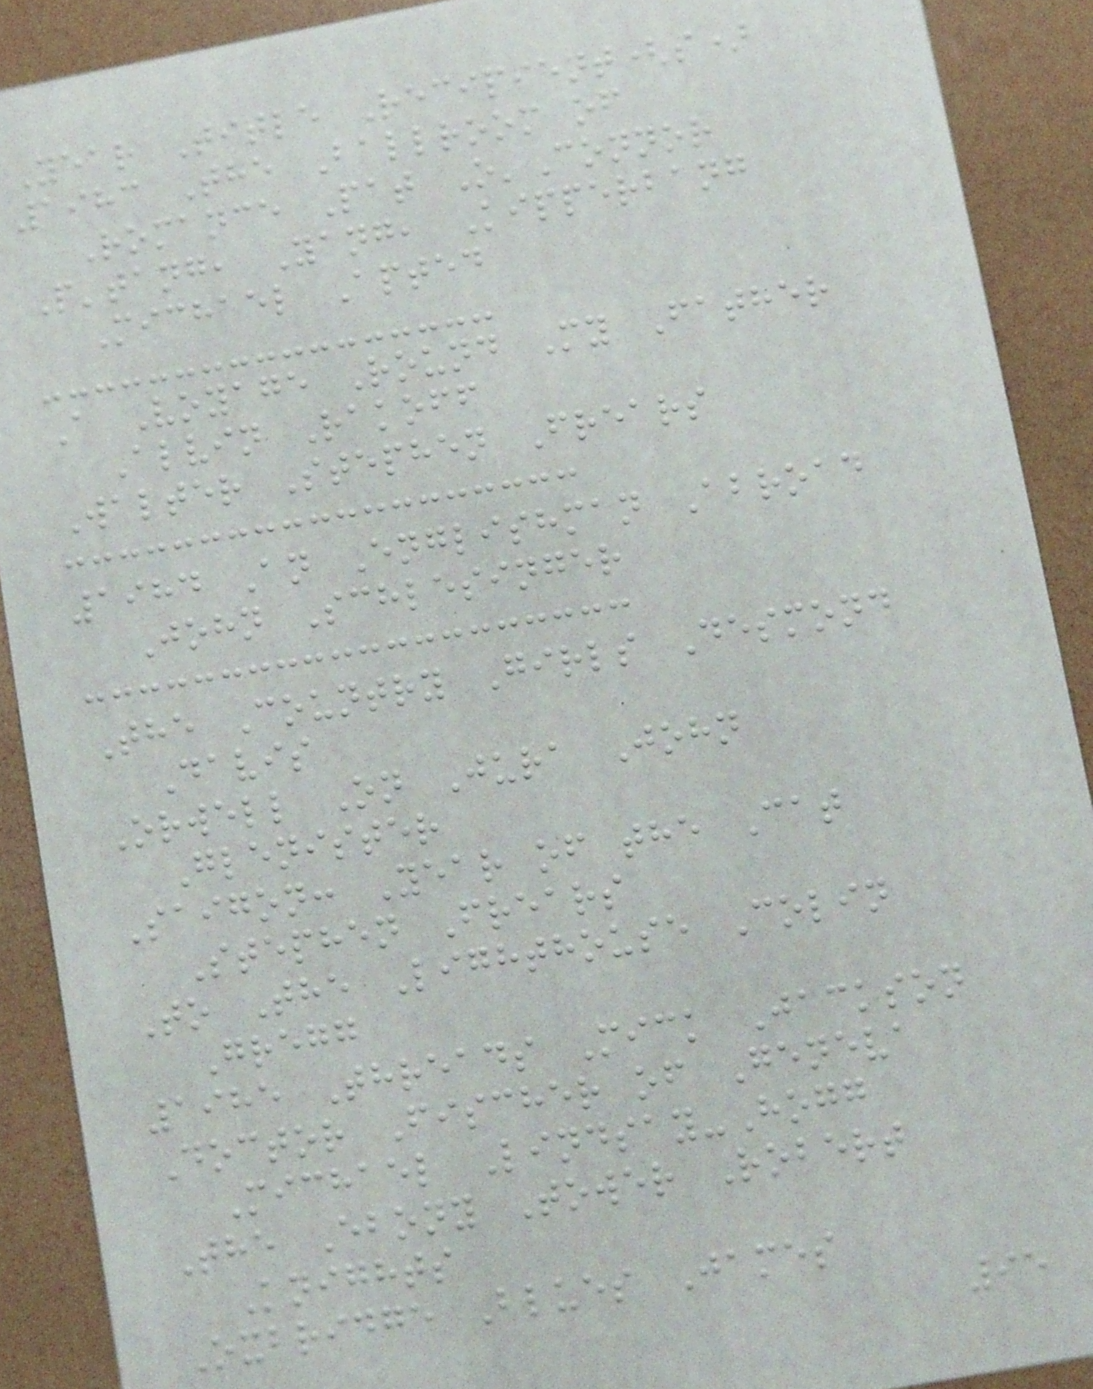Year Title Recipient(s)
1983 The Ballroom of
Romance Pat O'Connor
P'tang, Yang, Kipperbang
Michael Apted
A Voyage Round My Father
Alvin Rakoff
Walter Stephen Frears
1984 An Englishman Abroad
John Schlesinger
The Country Girls Desmond
Davis
Orwell On Jura John
Glenister
Saigon: Year of the Cat
Stephen Frears
To The Lighthouse Colin
Gregg
1985 Threads Mick Jackson
Doctor Fischer of Geneva
Michael Lindsay-Hogg
The Ebony Tower Robert
Knights
Oxbridge Blues James
95
